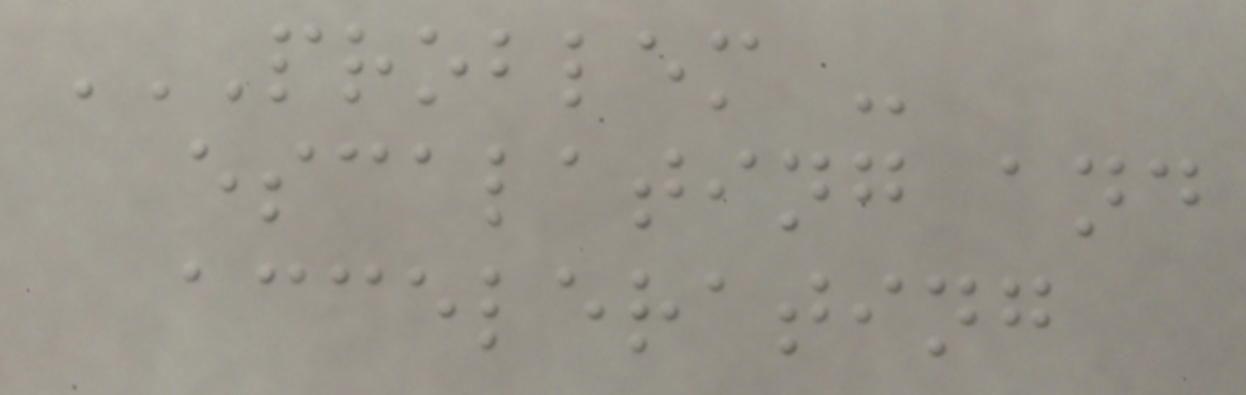PROBLEM -
ESCALATING AND
ACCELERATING
